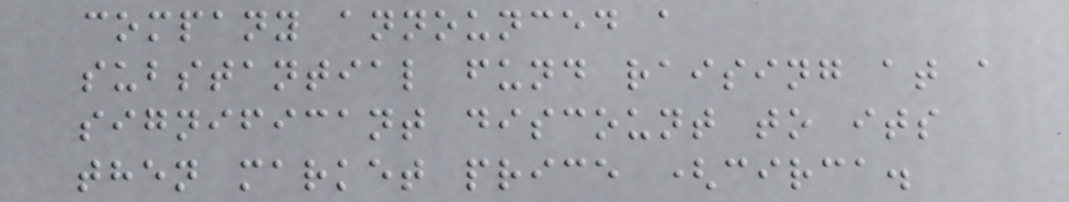company announced a
substantial fund raising at a
significant discount to its
then market price (circa.
